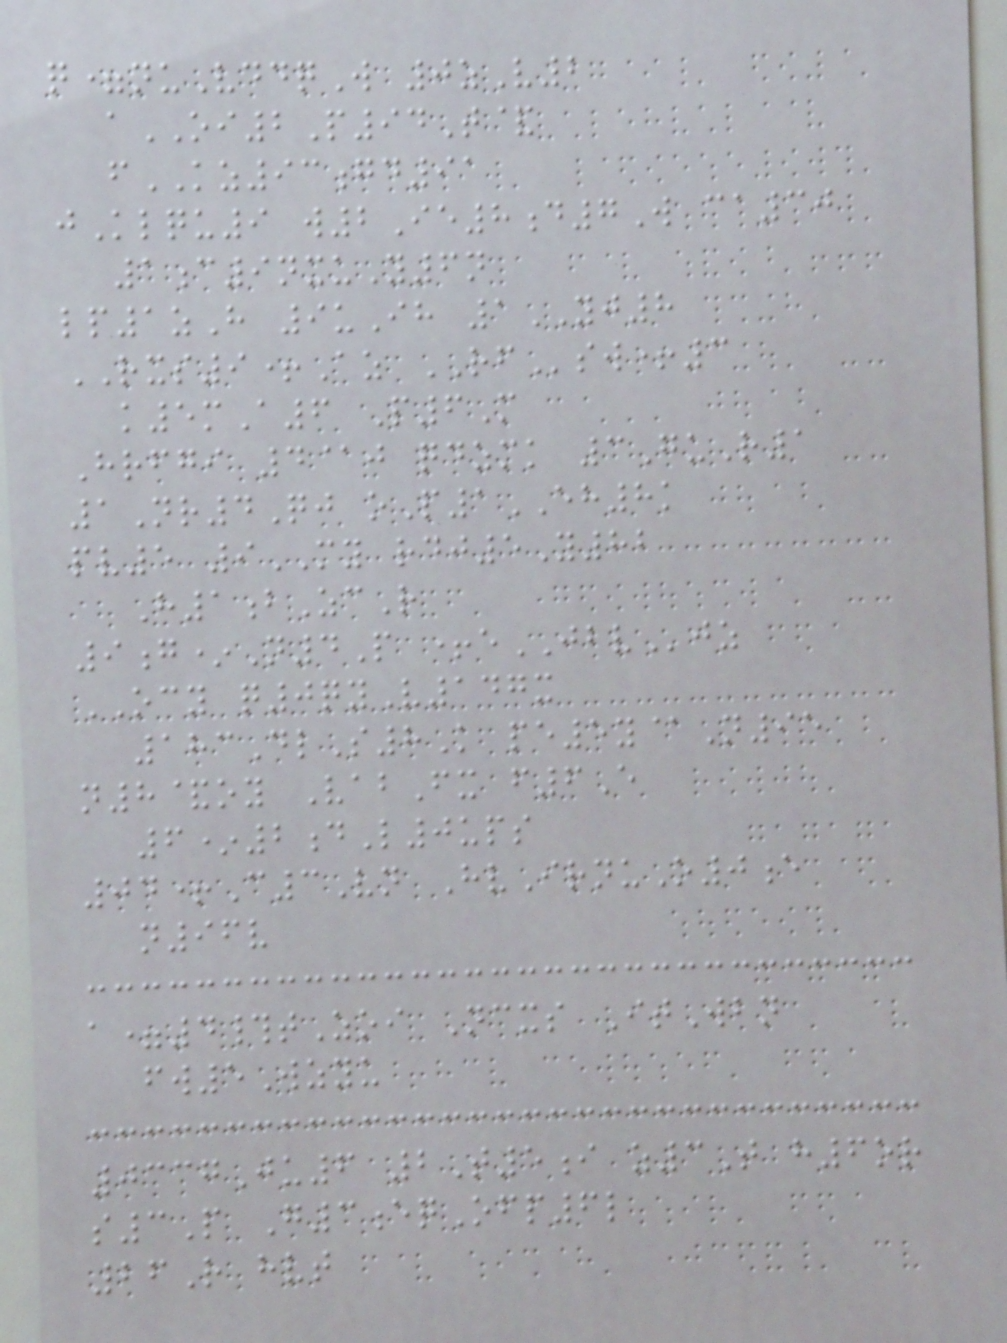q=nuVddqW 0zV2
aOI2P94T&
fKZ93gd91
jKlqu9 w2Ie8d7W ca30
1c9nxuY6n
lp1zH 9uIh 1YJ8
RXS9+Az RFsw+3
k5mA6 P6M
Hrfgi 4@j qdzmk 3GuR1
1Nr4Qj oP1EH8k
pv5 9MY rdj5Y82
H1bZcR
9g*N4P +eJBVjz
OCY q0qyV147x
183DlS8K pe5y@N95
n8&oy VabFx f6E
6*2dL0ups
04+C3Vn HvIrnuO0e
n96v
a=4#tZoi Ncxs ItWbn
fw5Wzyu
0337Ju6 2T5i z3T h6or
s3P G3eqOfp6l
26R hvt
